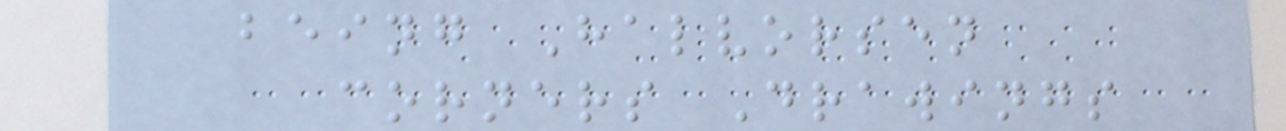being Halvorsen
corners Drawings
